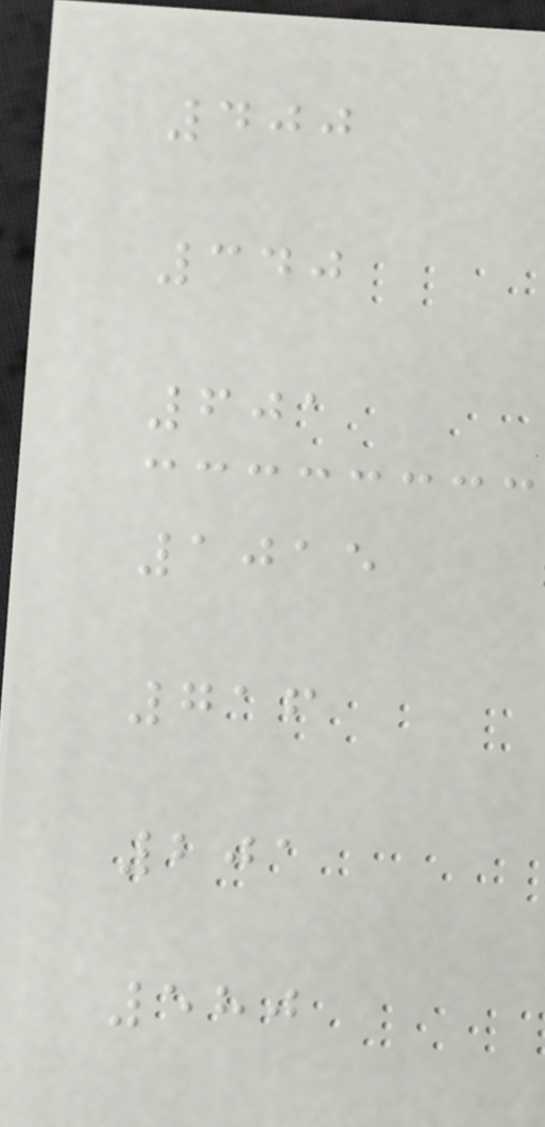400
340
601
1015
716
201
580
